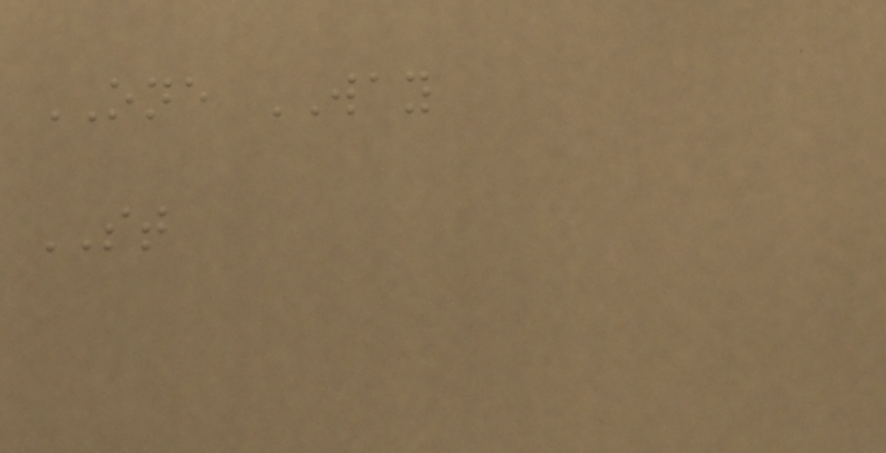ONE WAY
ST
